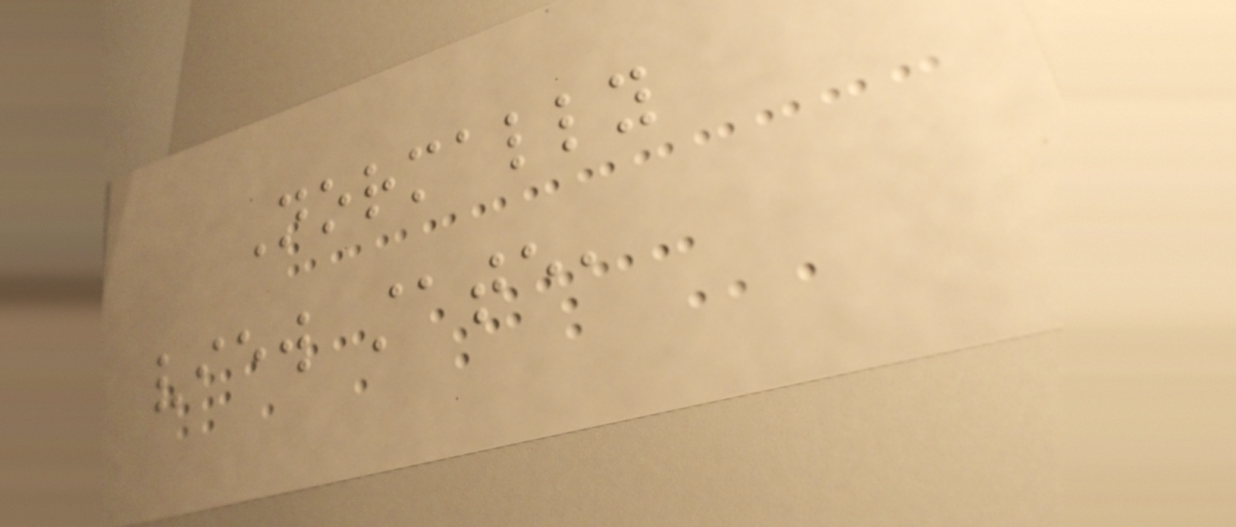Normally
view state,
